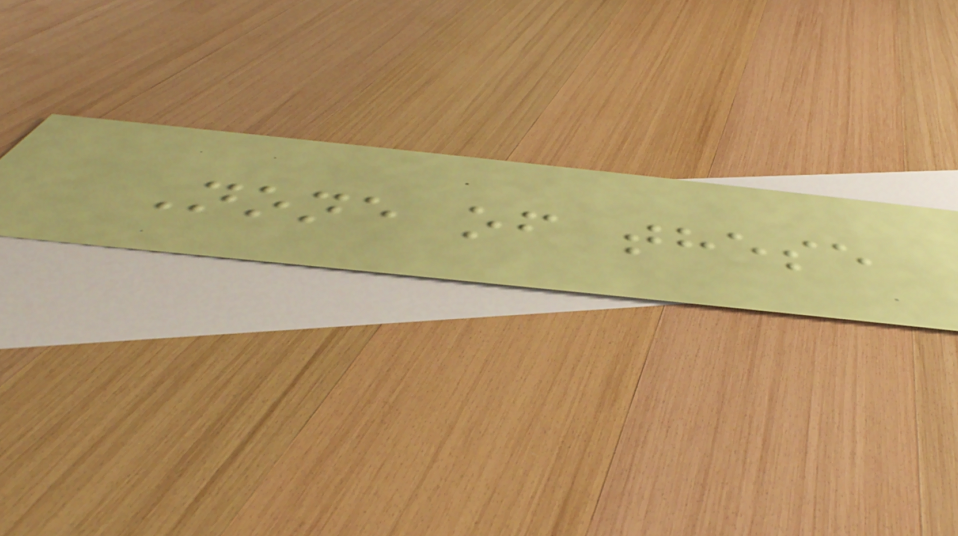None of these
